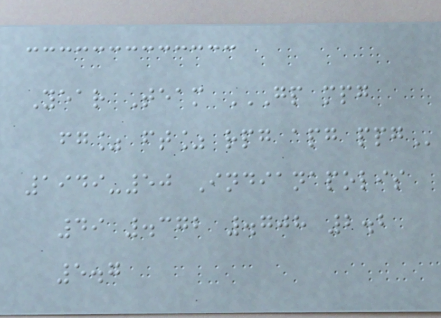Year Team GP MPG
FG% FT% RPG APG PPG
1949-50 Indianapolis
49 .372 .708 2.2
5.7
